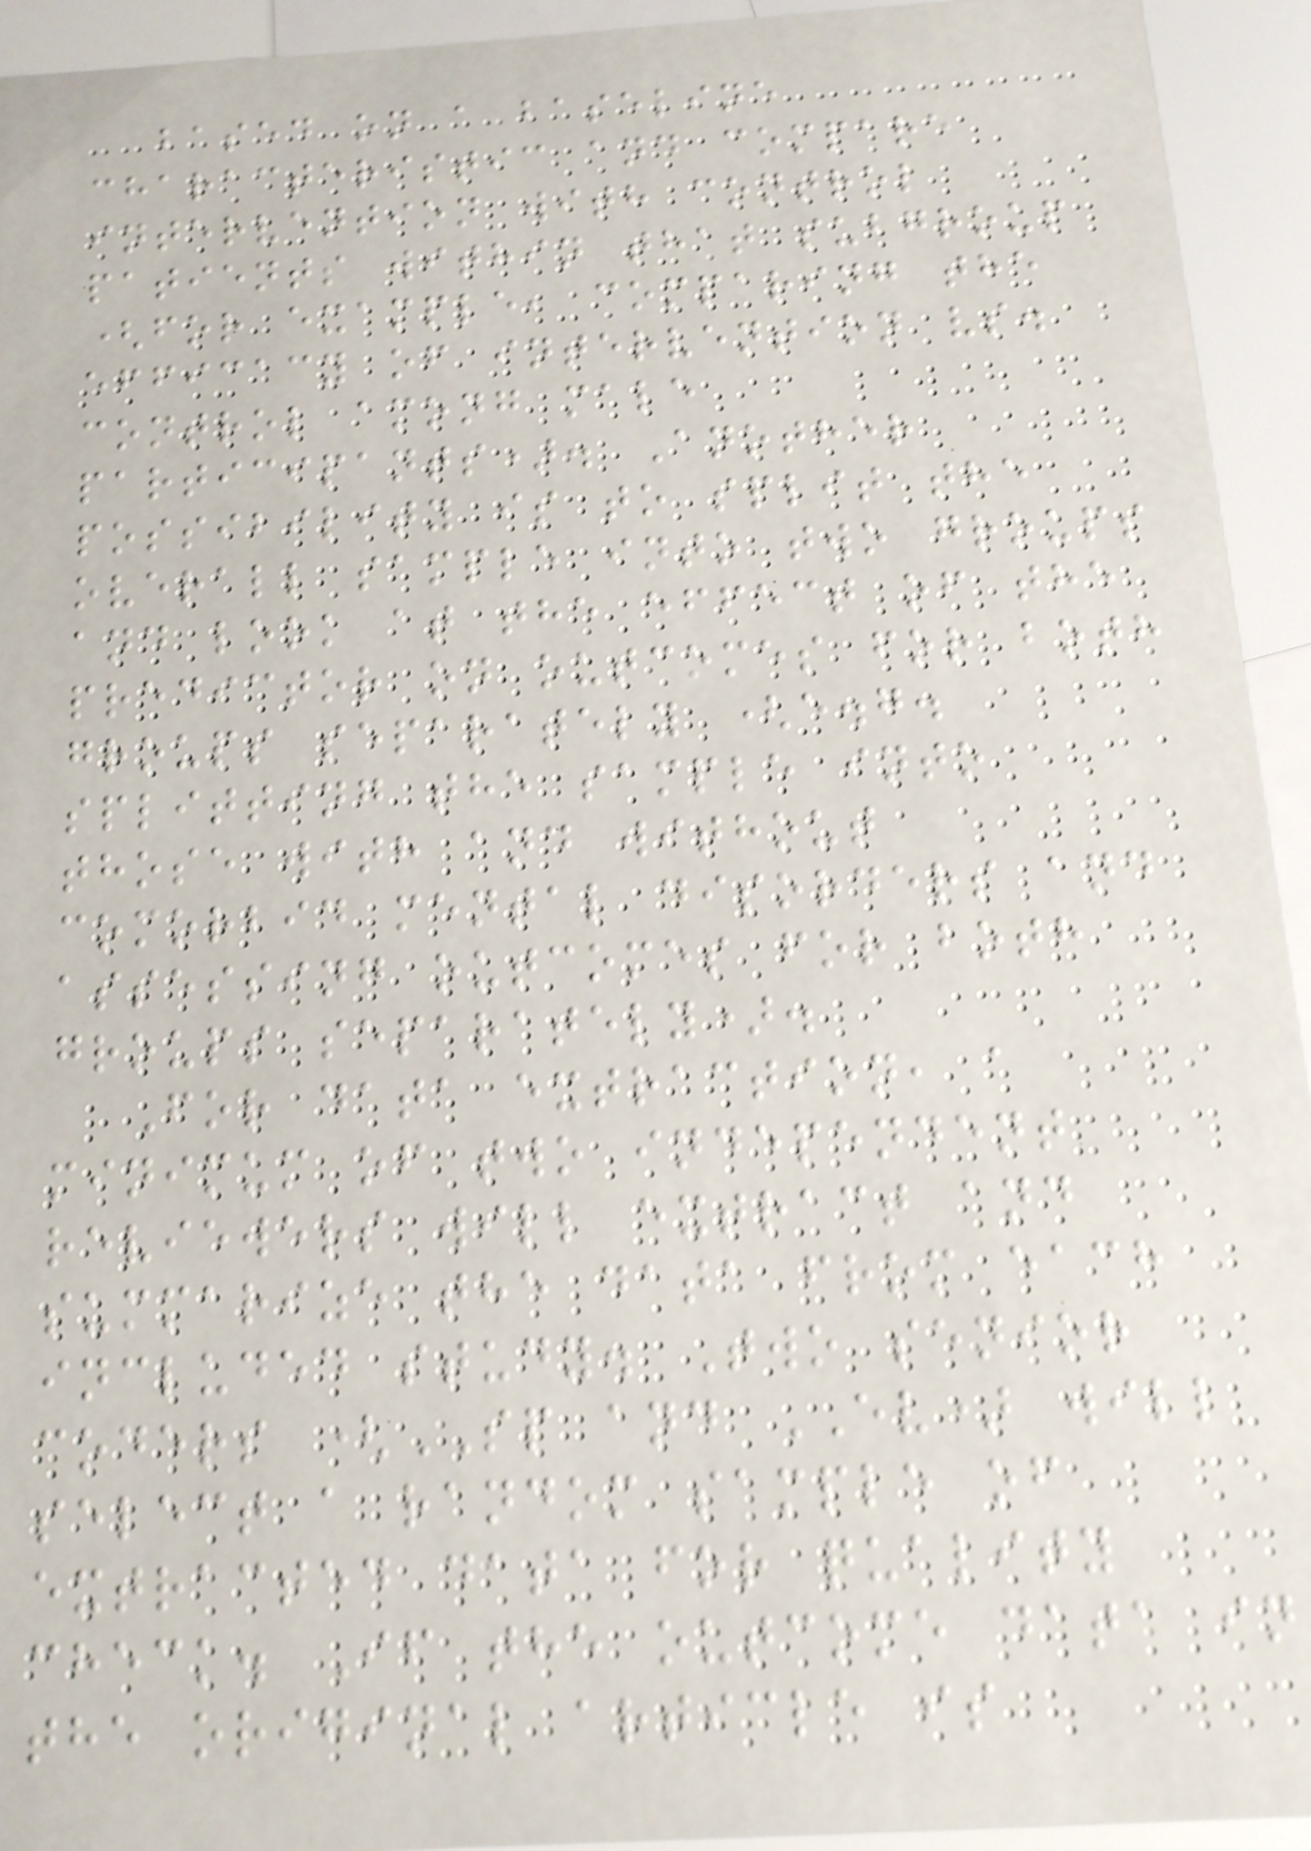based on a baseline
characteristic and compare
intervention with control
patients within that subgroup
(for example, comparing the
efficacy of intervention vs.
control among male
participants). Another
possibility is to split the
overall sample into two groups
and look at the effect of the
predictor on outcomes for both
groups separately (e.g.
splitting the sample into
those with and without
comorbid mental disorders and
assessing outcomes for both
groups separately).
For data extraction, a
minimum of two independent
reviewers will extract and
summarize the data from each
included study. Two senior
coders (SP and EV) will
select a random sample of
extracted data for quality
check. If the outcome data in
the original article is
